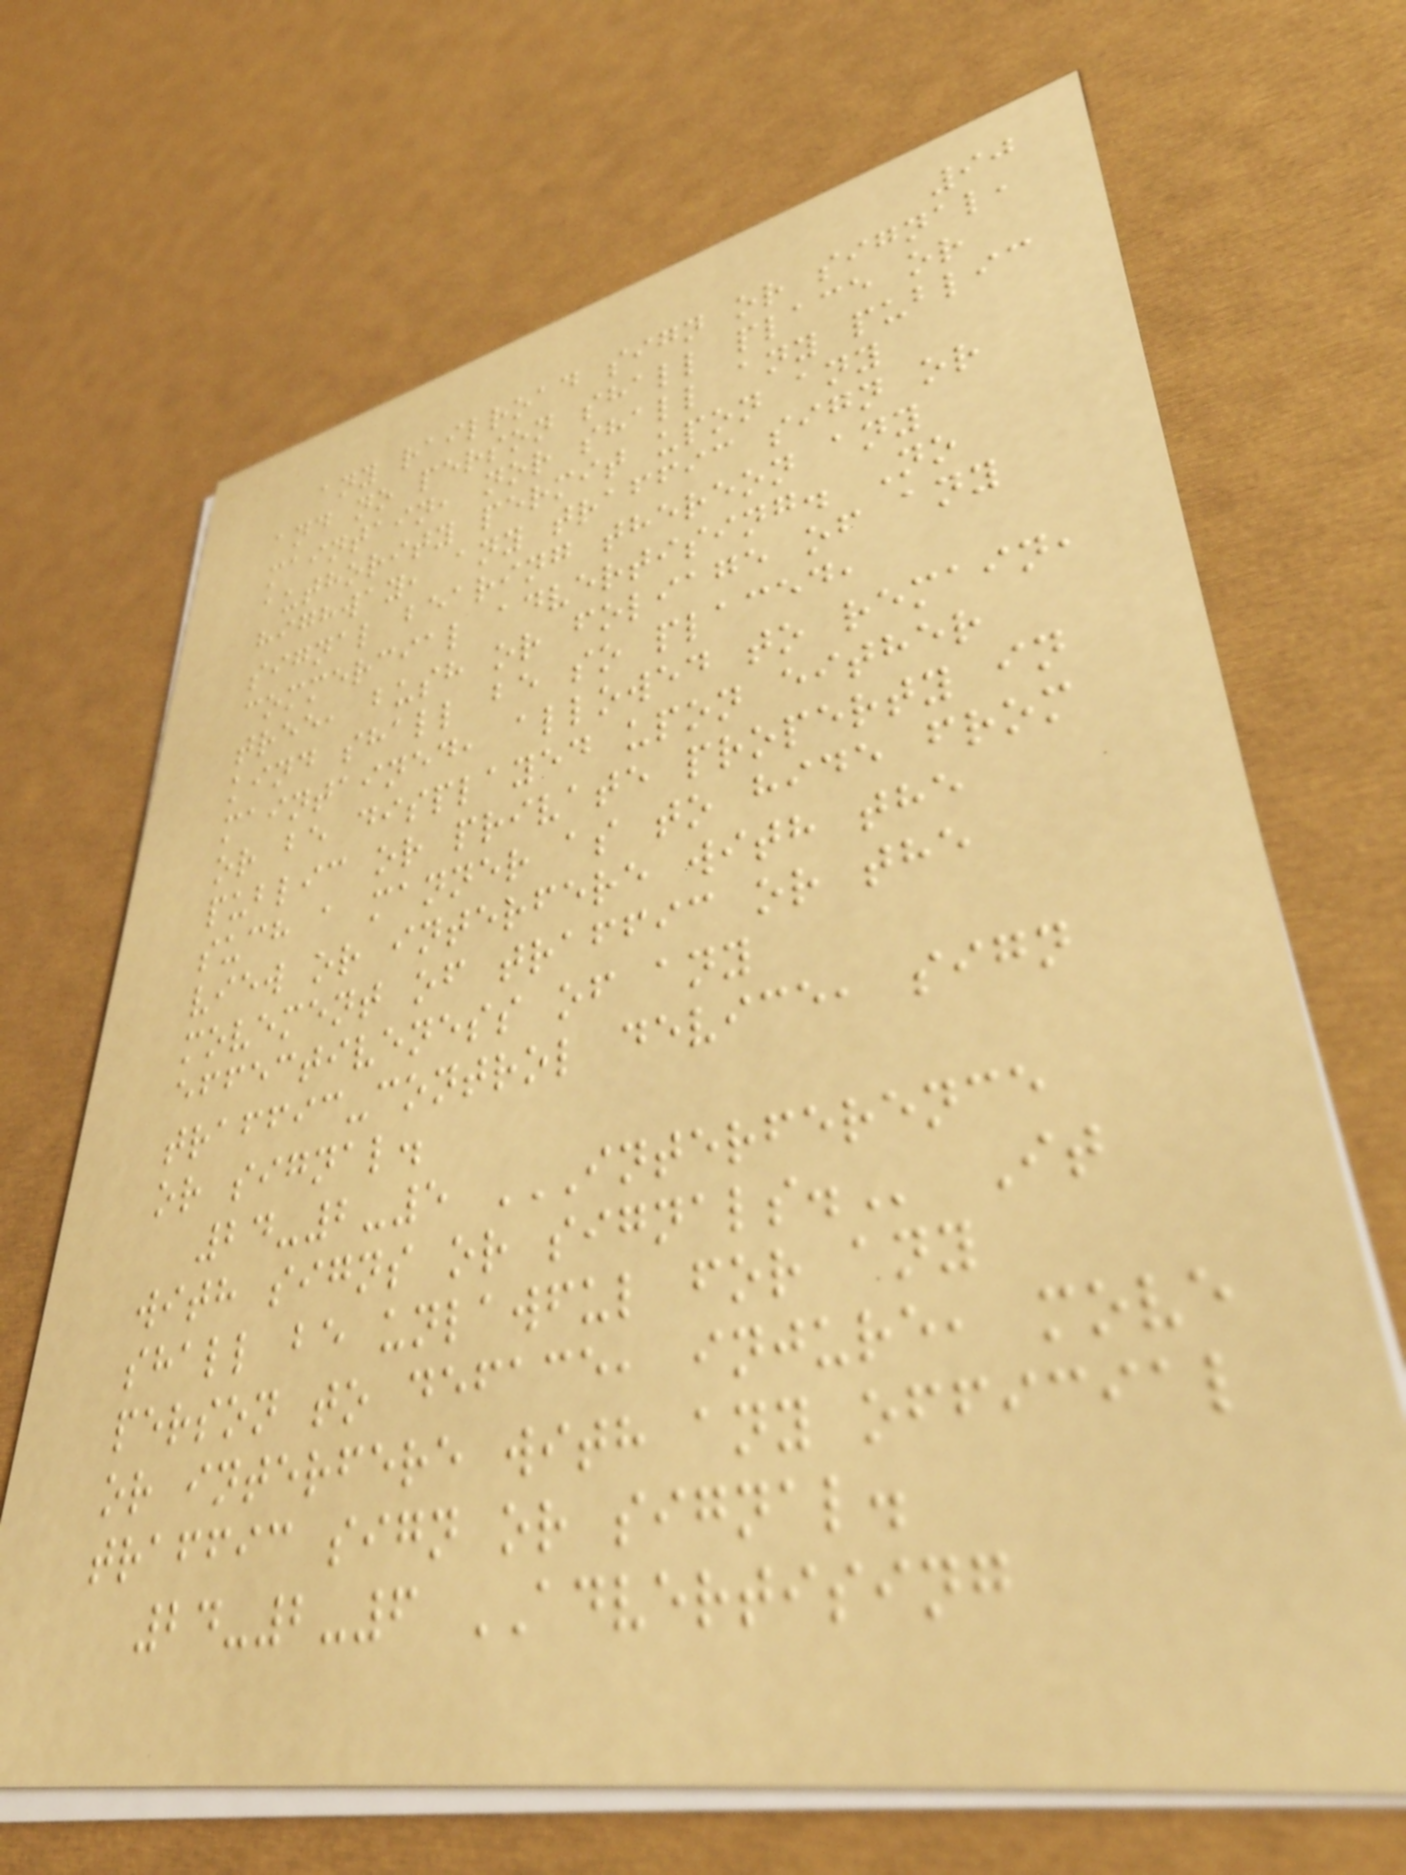90
any railroad sign or signal,
and no person shall place or
maintain, nor shall any public
authority permit upon any
highway, any traffic sign or
signal bearing thereon any
commercial advertising. No
tree, bush or foliage of any
kind shall be so placed,
maintained, allowed to remain,
or be displayed upon either
public or private property in
such a manner as to hide from
view or interfere with the
movement of traffic or the
effectiveness of any
traffic-control device, sign
or signal.
24-2-5 INTERFERENCE
WITH SIGNS OR SIGNALS. It
shall be unlawful for any
person to deface, injure, move
or interfere with any official
traffic sign or signal.
24-2-6 ADVERTISING
